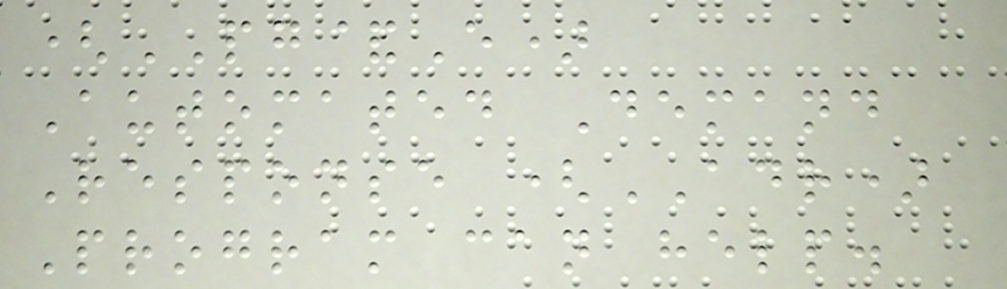(PG&E)
Automated Demand
Response (ADR)
Program can help.
